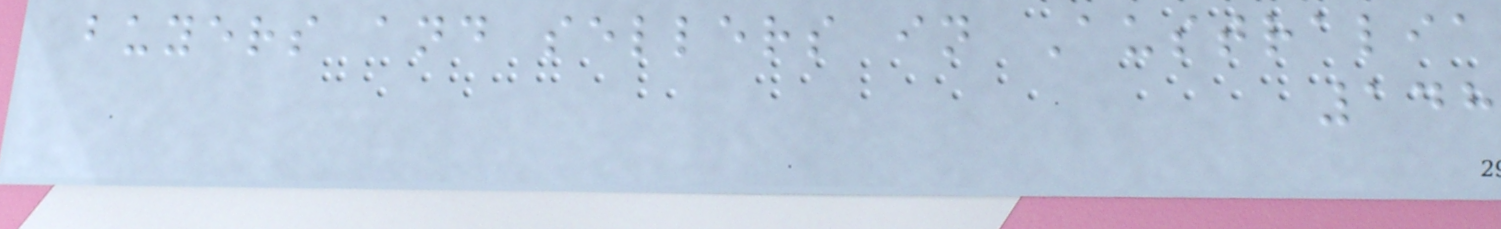buyers and sellers in Australia
148
